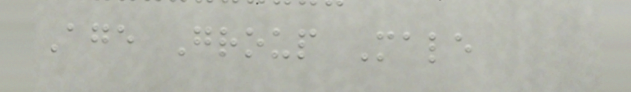Age Group Male
